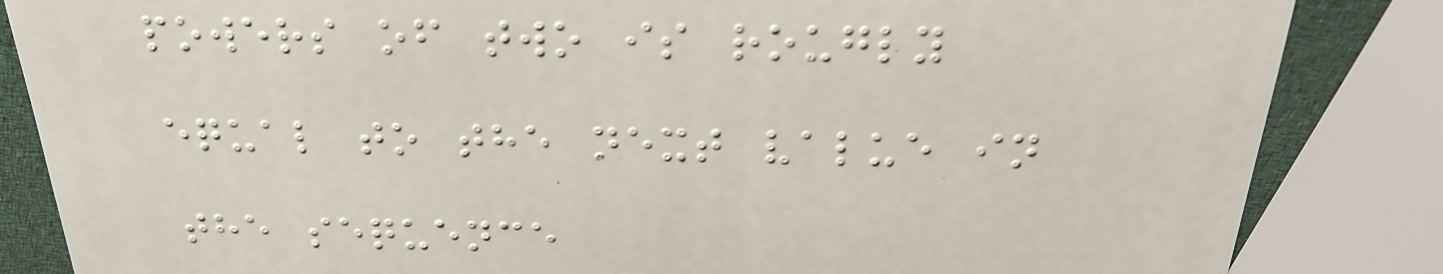powers of two is rougly
equal to the next value in
the sequence
